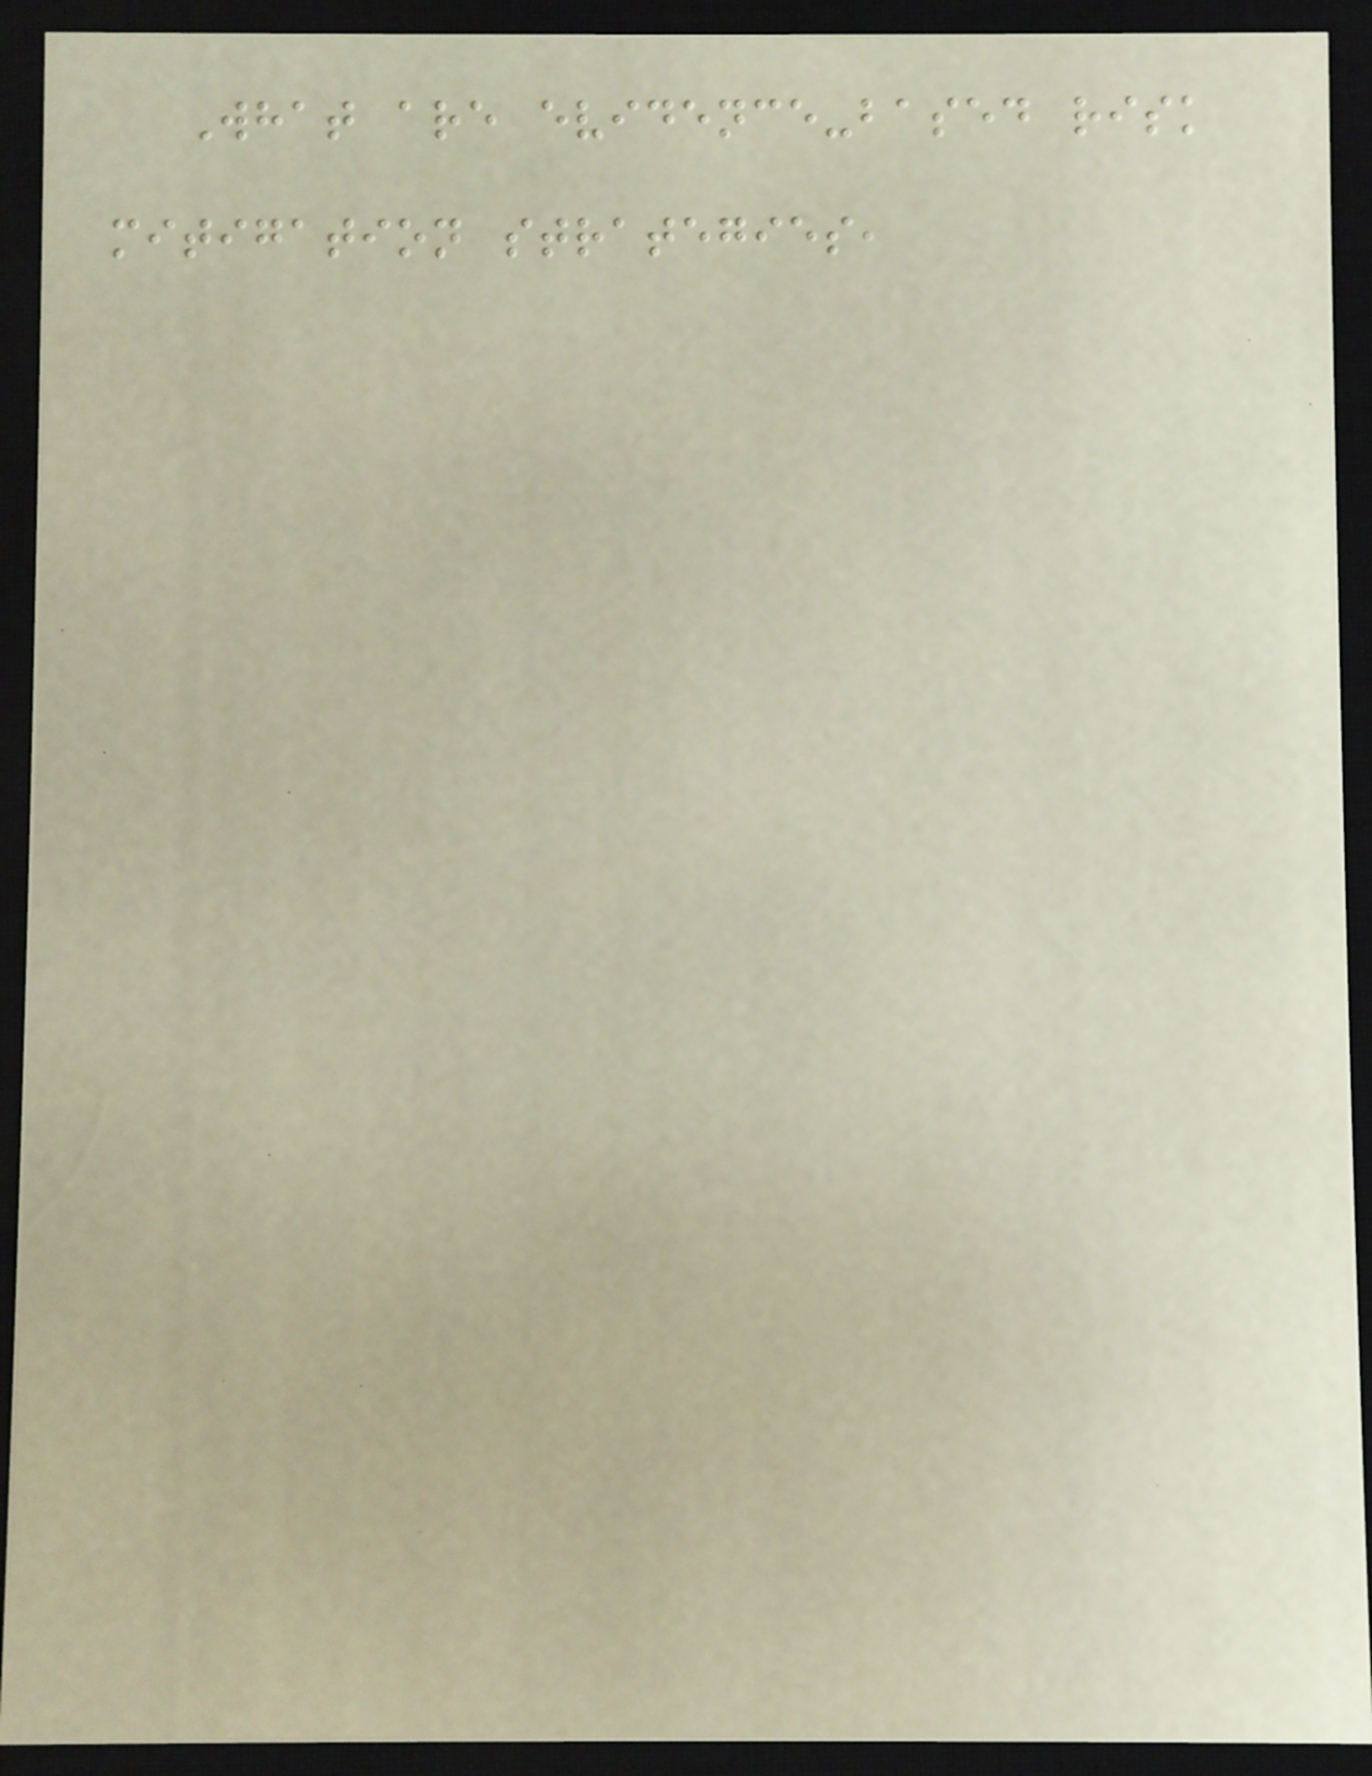What are evidence-based risk
mitigation strategies,
